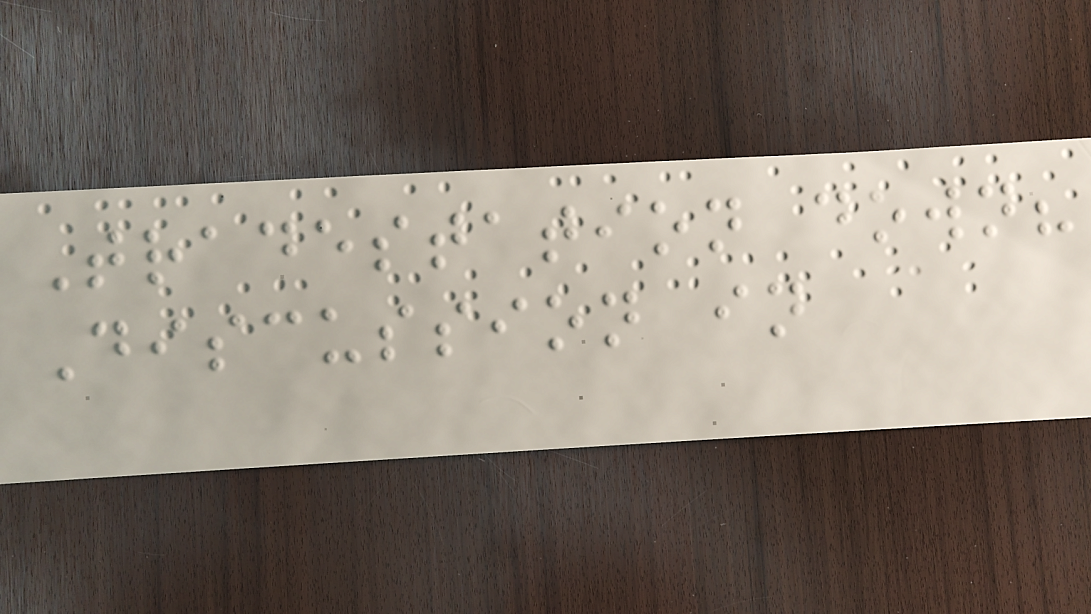Tradestation down?
Discussion in
